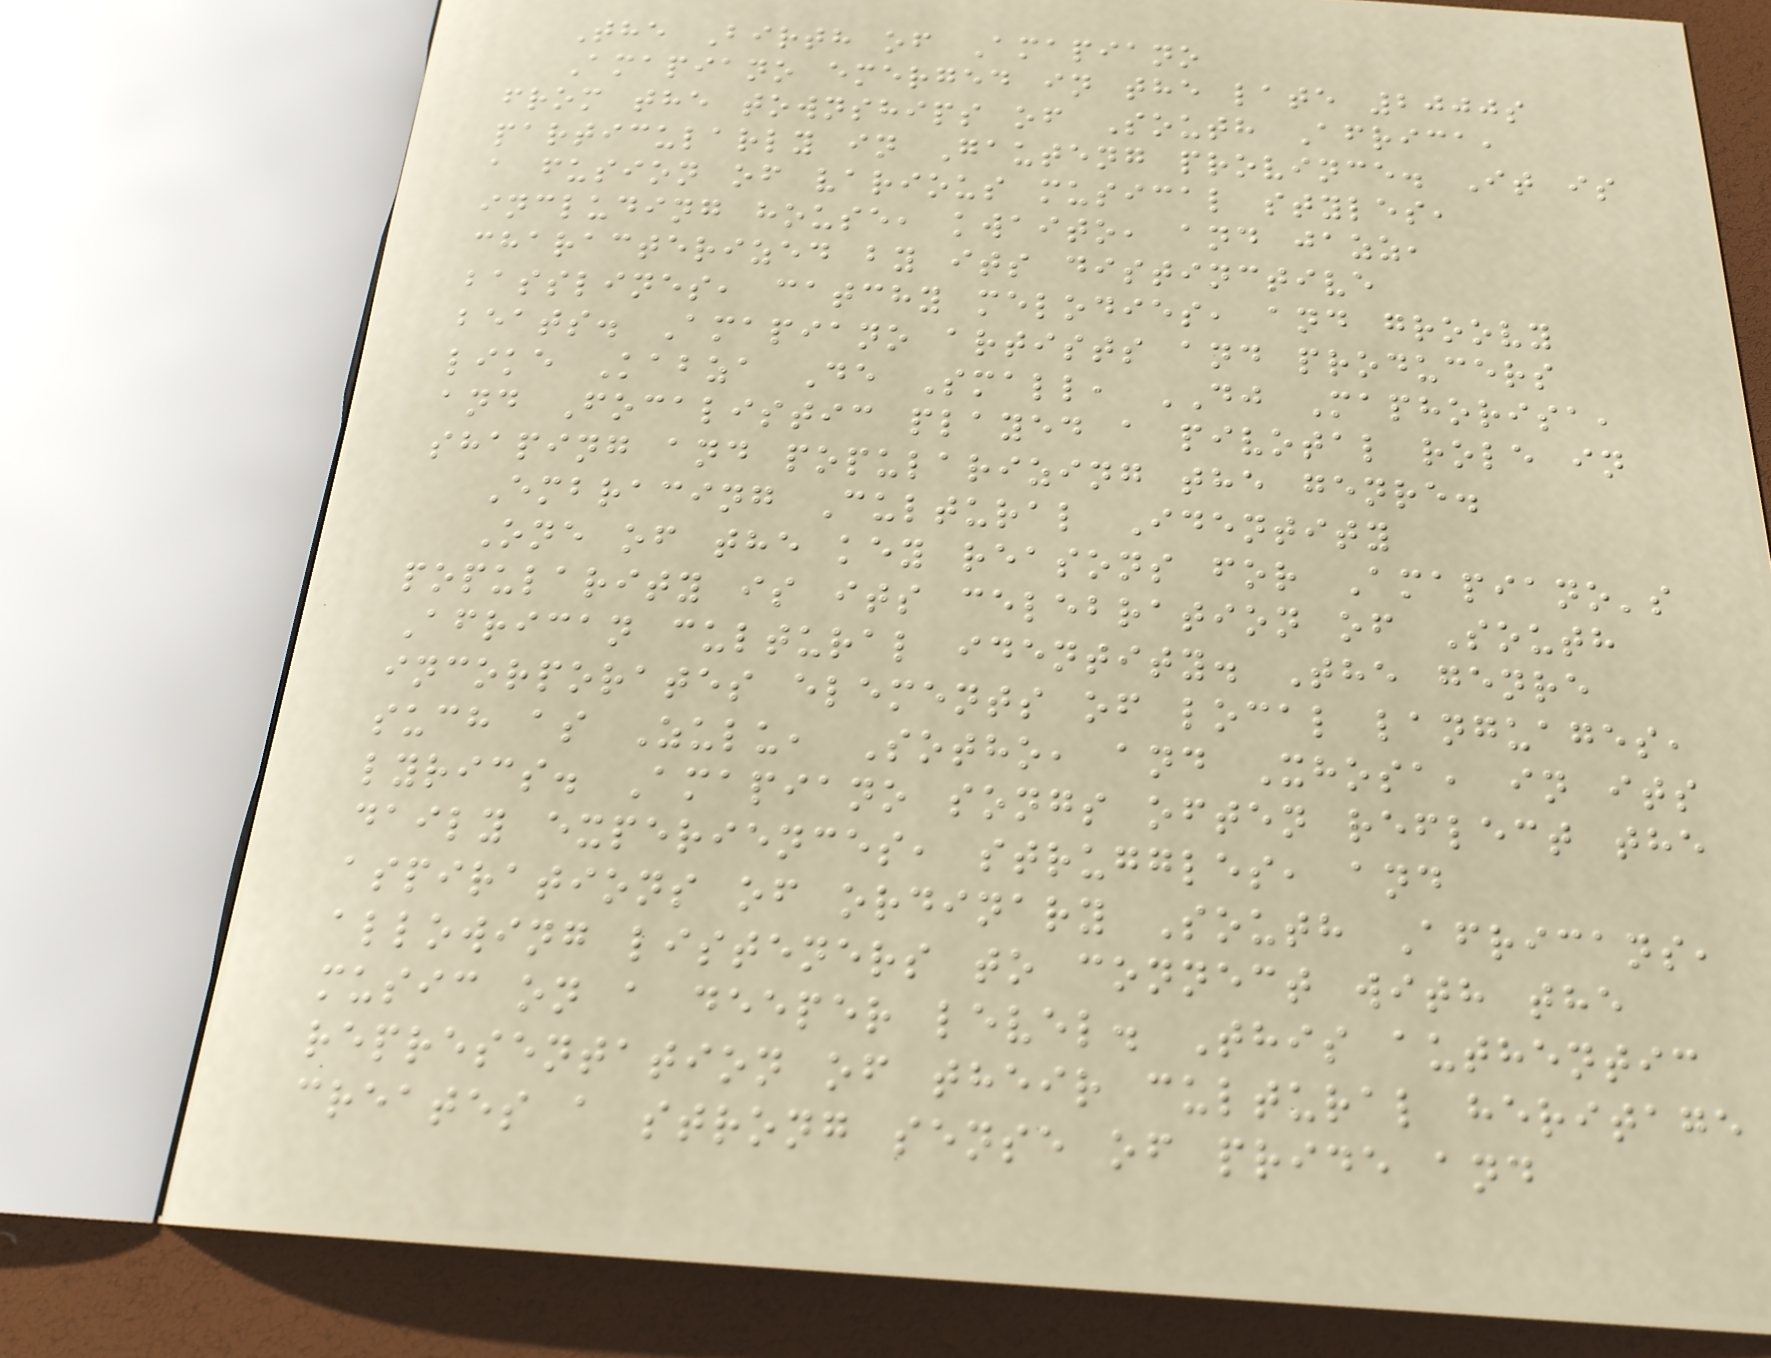The Birth of Amapiano
Amapiano emerged in the late 2000s
from the townships of South Africa,
particularly in Gauteng province. It is
a fusion of various musical styles,
including house, kwaito, and jazz,
characterized by its distinctive
basslines, catchy melodies, and groovy
beats. Amapiano artists and producers
like Kabza De Small, DJ Maphorisa,
and Focalistic played a pivotal role in
shaping and popularizing the genre.
Embracing Cultural Identity
One of the key reasons for Amapiano's
popularity is its celebration of South
African cultural identity. The genre
incorporates elements of local languages,
such as Zulu, Sotho, and Xhosa, in its
lyrics. Amapiano songs often reflect the
daily experiences, struggles, and
aspirations of ordinary South Africans,
allowing listeners to connect with the
music on a deeper level. This authentic
representation of their cultural heritage
creates a strong sense of pride and
